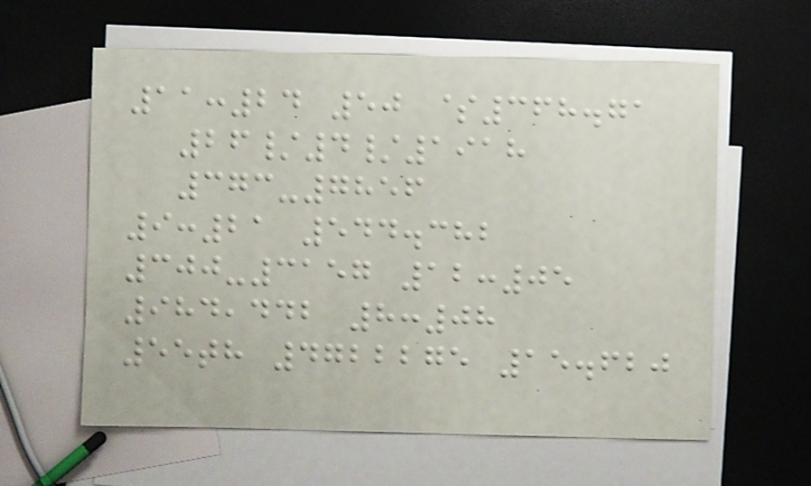11:24 50 $368.71
26/4/1918
373-7856
9:21 544.382
300-3157 12:05
984,442 8:08
55th 4722275 15.620
